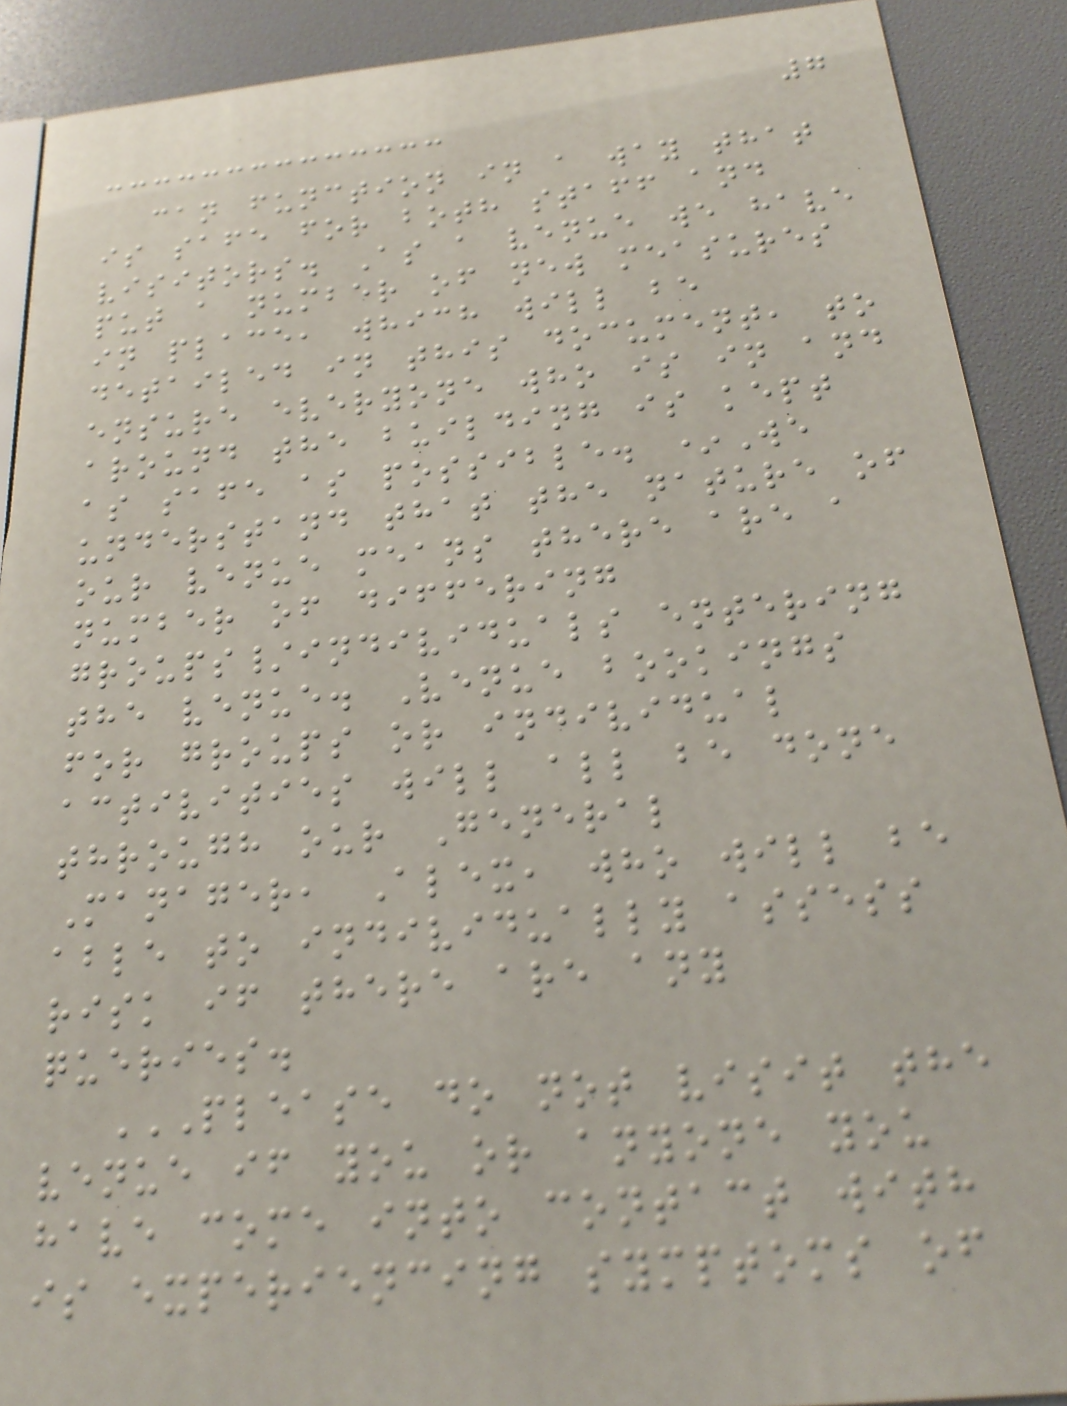7
can function in a way that
is safe for both staff and
visitors. As a venue we have
put a number of new measures
in place, which will be
detailed in this document, to
ensure everyone who is in and
around the building is kept
as safe as possible. *We
understand that the nature of
our venue means there are a
number of differing
groups/individuals entering
the venue. Venue bookings
for groups or individual
activities will all be done
through our General
Manager, Alex, who will be
able to individually assess
risk if there are any
queries.
PLEASE DO NOT VISIT THE
VENUE IF YOU OR ANYONE YOU
HAVE COME INTO CONTACT WITH
IS EXPERIENCING SYMPTOMS OF
